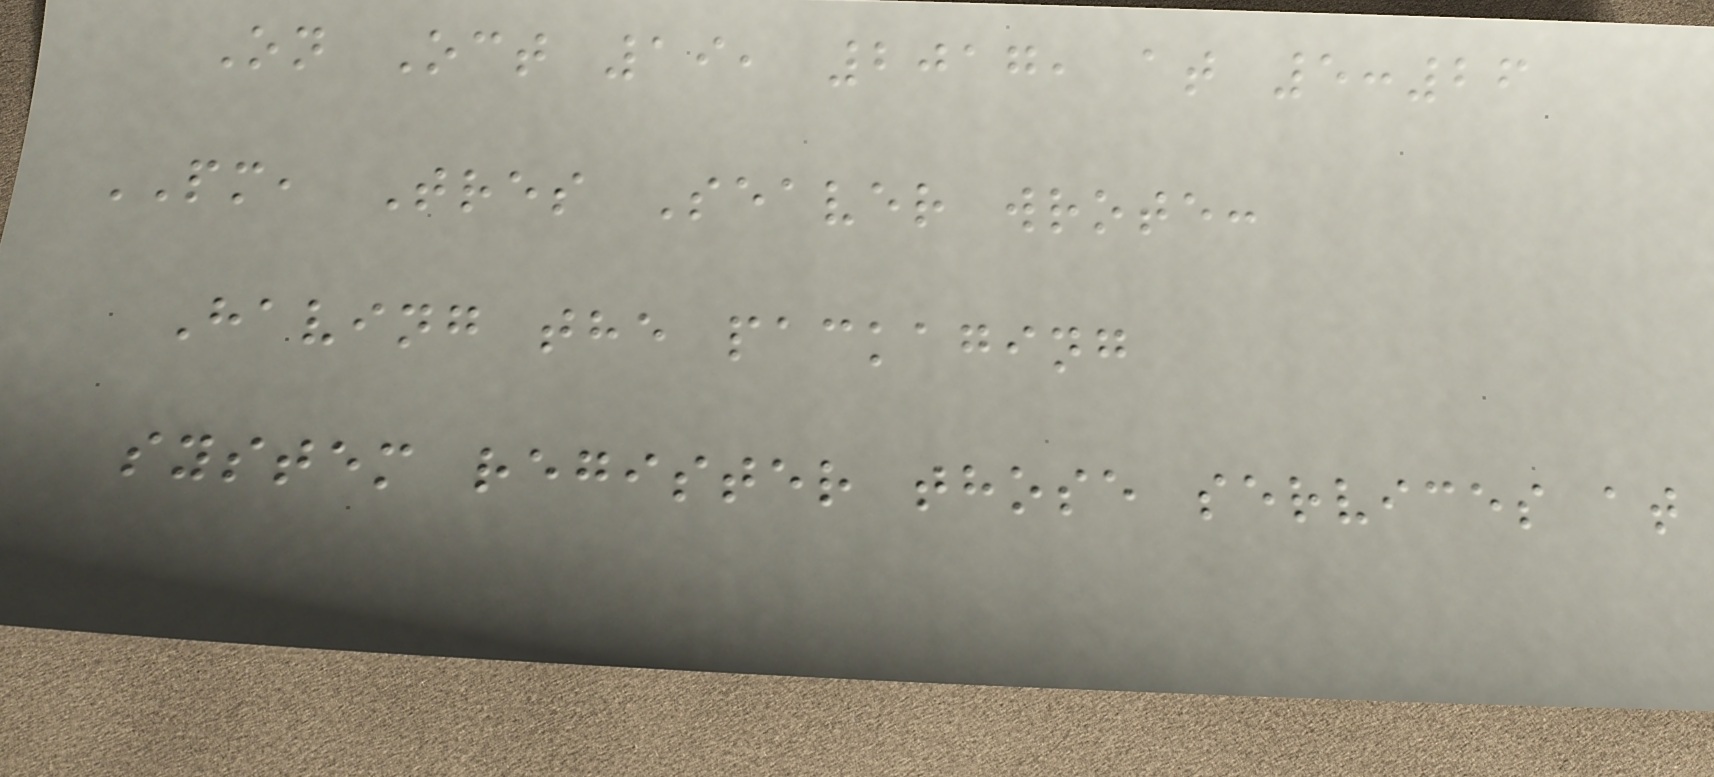On Oct 19, 2017, at 5:26
PM, Tres Seaver wrote:
Having the packaging
system register those services at
